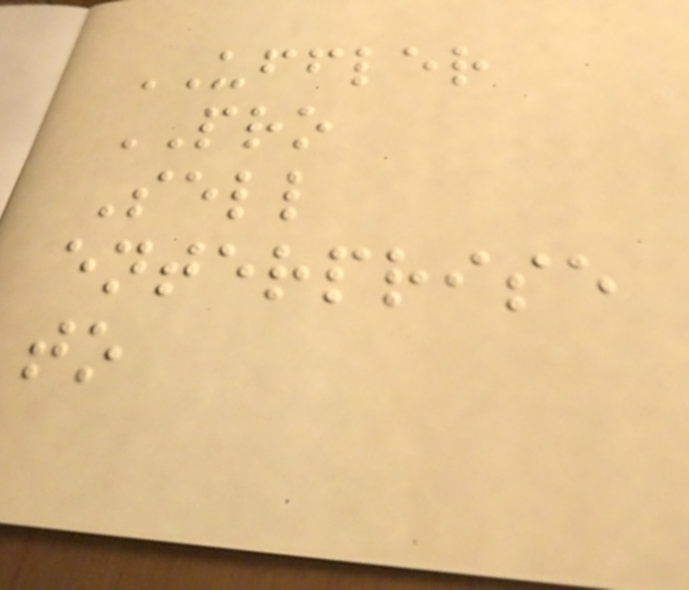UFFLER
PRO
Sell
enterprise
to
